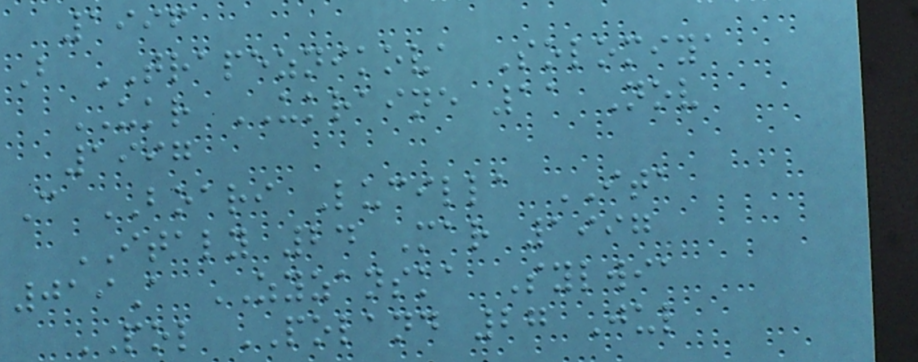1996
B TRAPEZNIKOVA Solomiya
UKR UKRAINE 11 Nov
1997
C BOARI Lucilla ITA
ITALY 24 Mar 1997
019A ZYZANSKA Sylwia
POL POLAND 27 Jul
